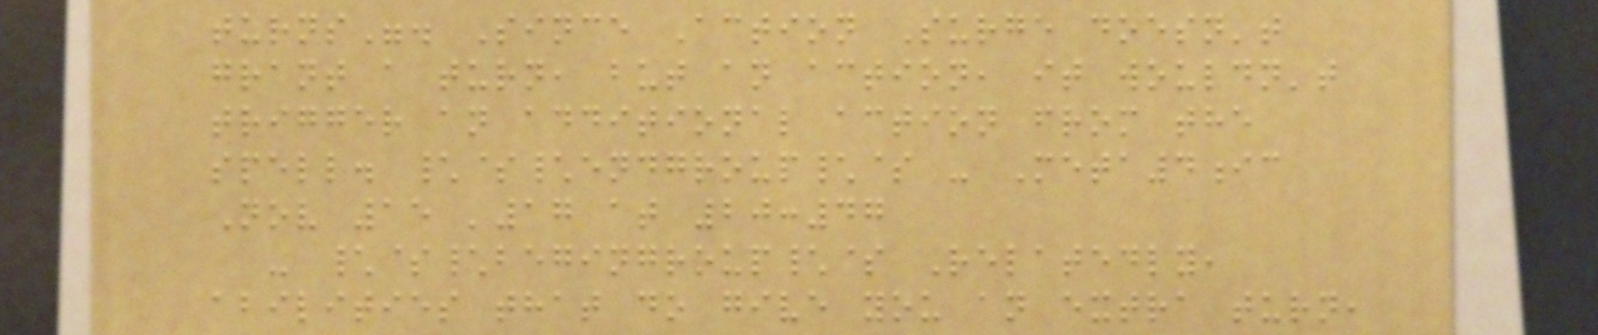turns". Since Action Surge doesn't
grant a turn, but an action, it wouldn't
trigger an additional action from the
spell. \$\endgroup\$ - Meta4ic
Nov 15 '17 at 20:47
- \$\begingroup\$ Relatedly,
abilities that do give you an extra turn,
